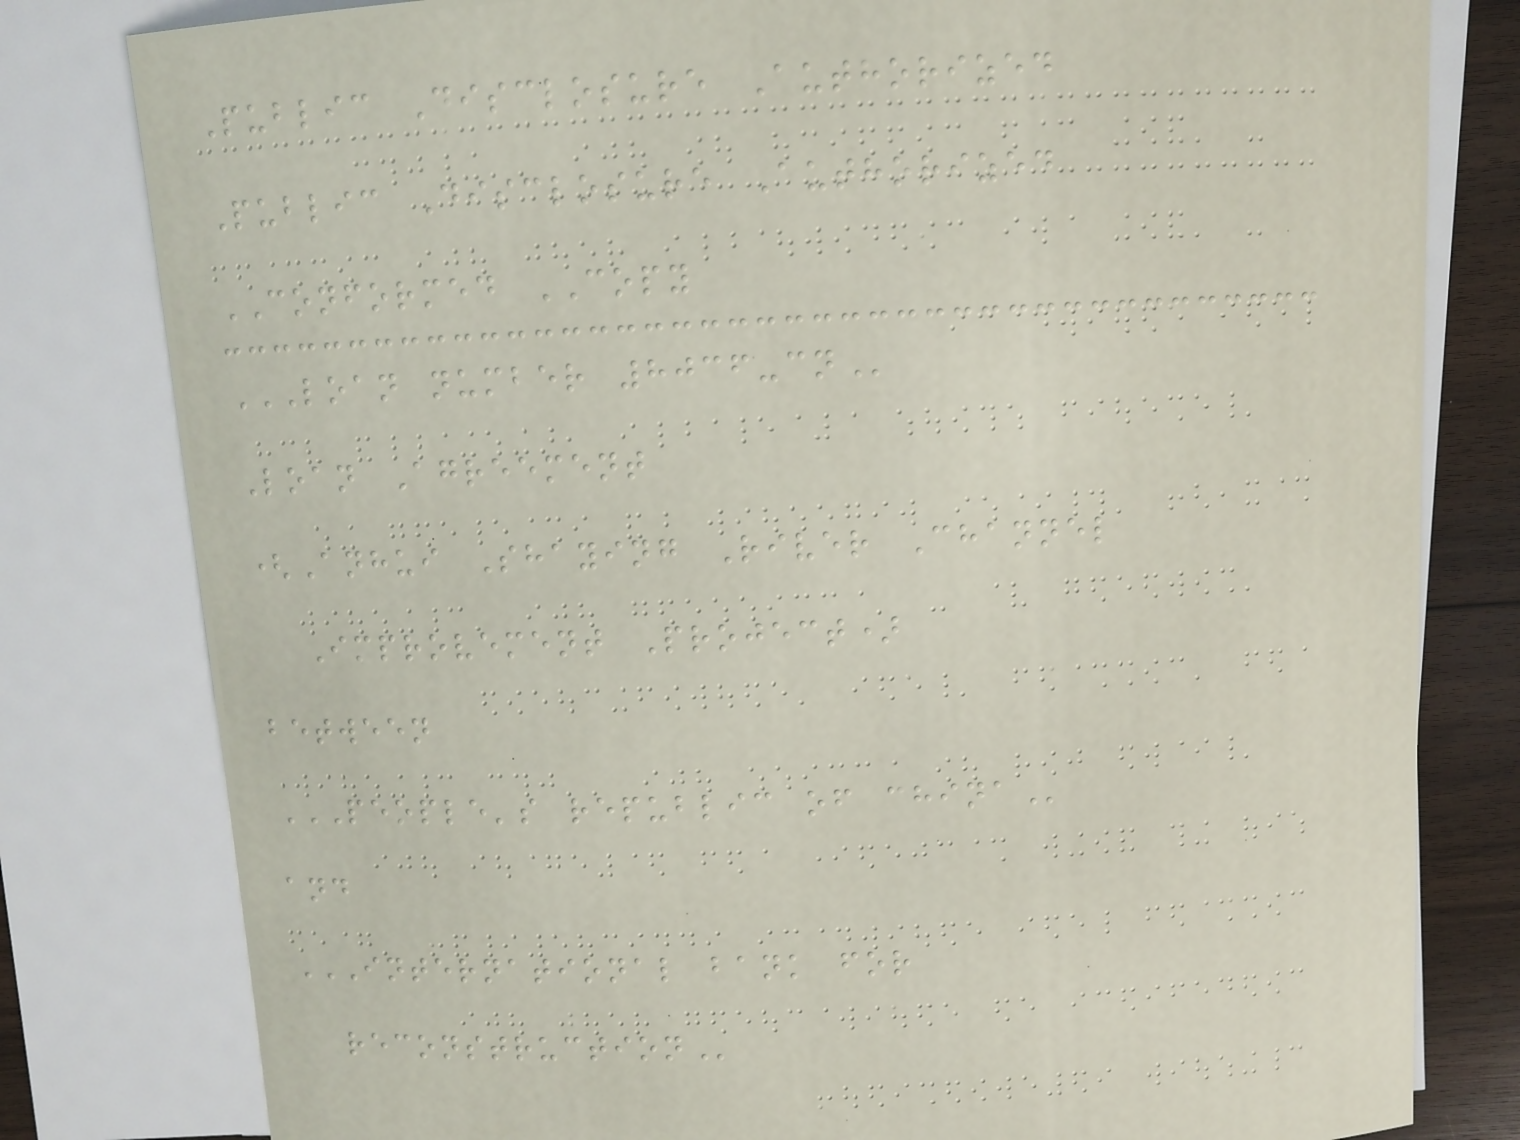Public Disclosure Authorized
Public Disclosure Authorized
CONFORMED COPY
LOAN NUMBER 8036-CN
Loan Agreement
(Anhui Shaying River Channel
Improvement Project)
between
PEOPLE'S REPUBLIC OF CHINA
and
INTERNATIONAL BANK FOR
RECONSTRUCTION
